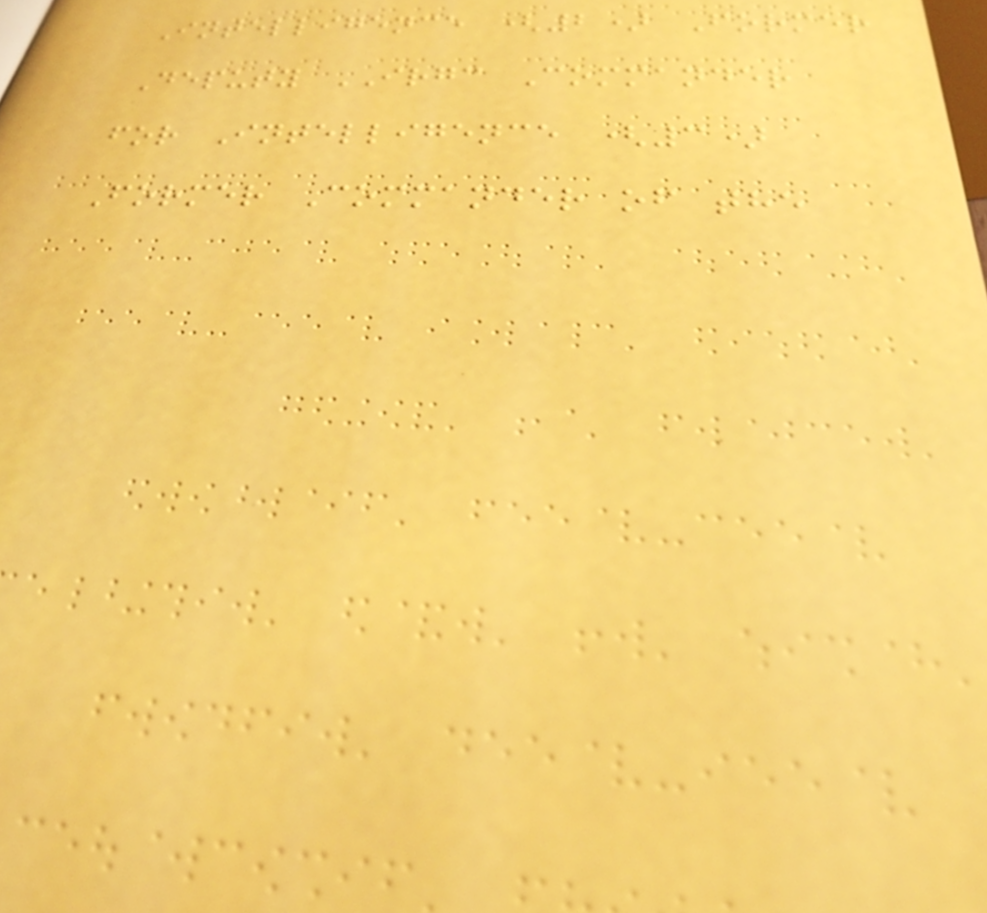Intelligence (2) Former
Deputy IRGC Commander
for Intelligence (3)
Former Commander of the
